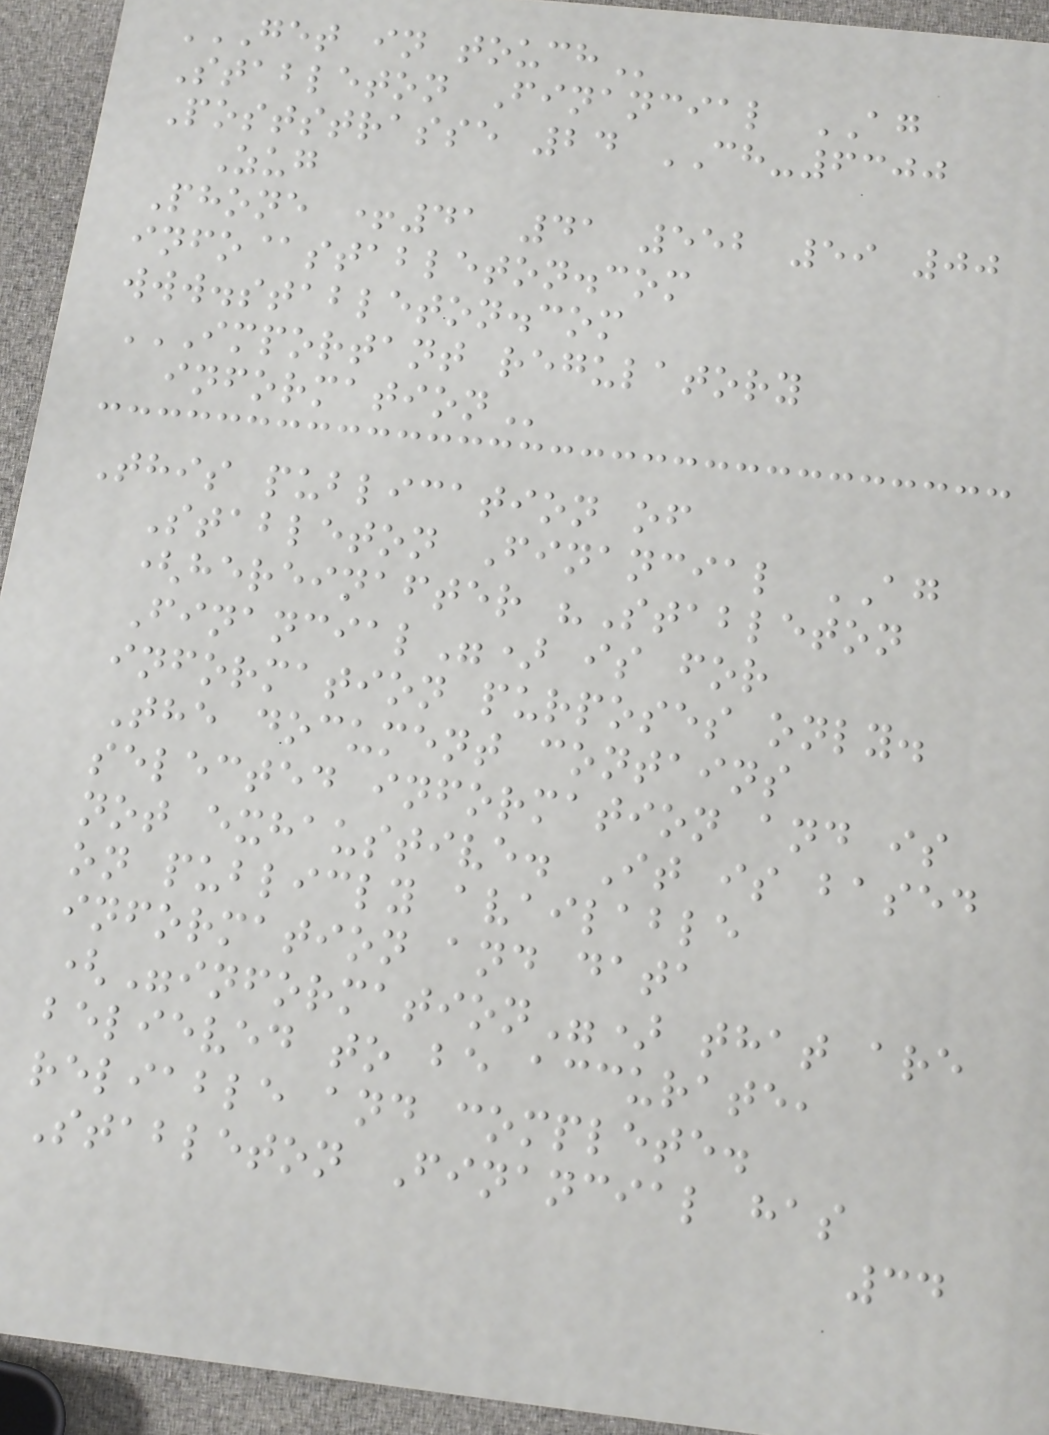GET IN TOUCH
Stableton Financial AG
Poststrasse 24 CH-6300
Zug
Phone +41 41 552 59 00
info@stableton.com
www.stableton.com
IMPORTANT REGULATORY
INFORMATION
This publication of
Stableton Financial AG
(hereinafter "Stableton
Financial") is for
information purposes only.
The document contains
selected information and is
not exhaustive. It is based
on publicly available
information and data
("information") that are
believed to be accurate,
reliable and complete.
Stableton Financial has
34
